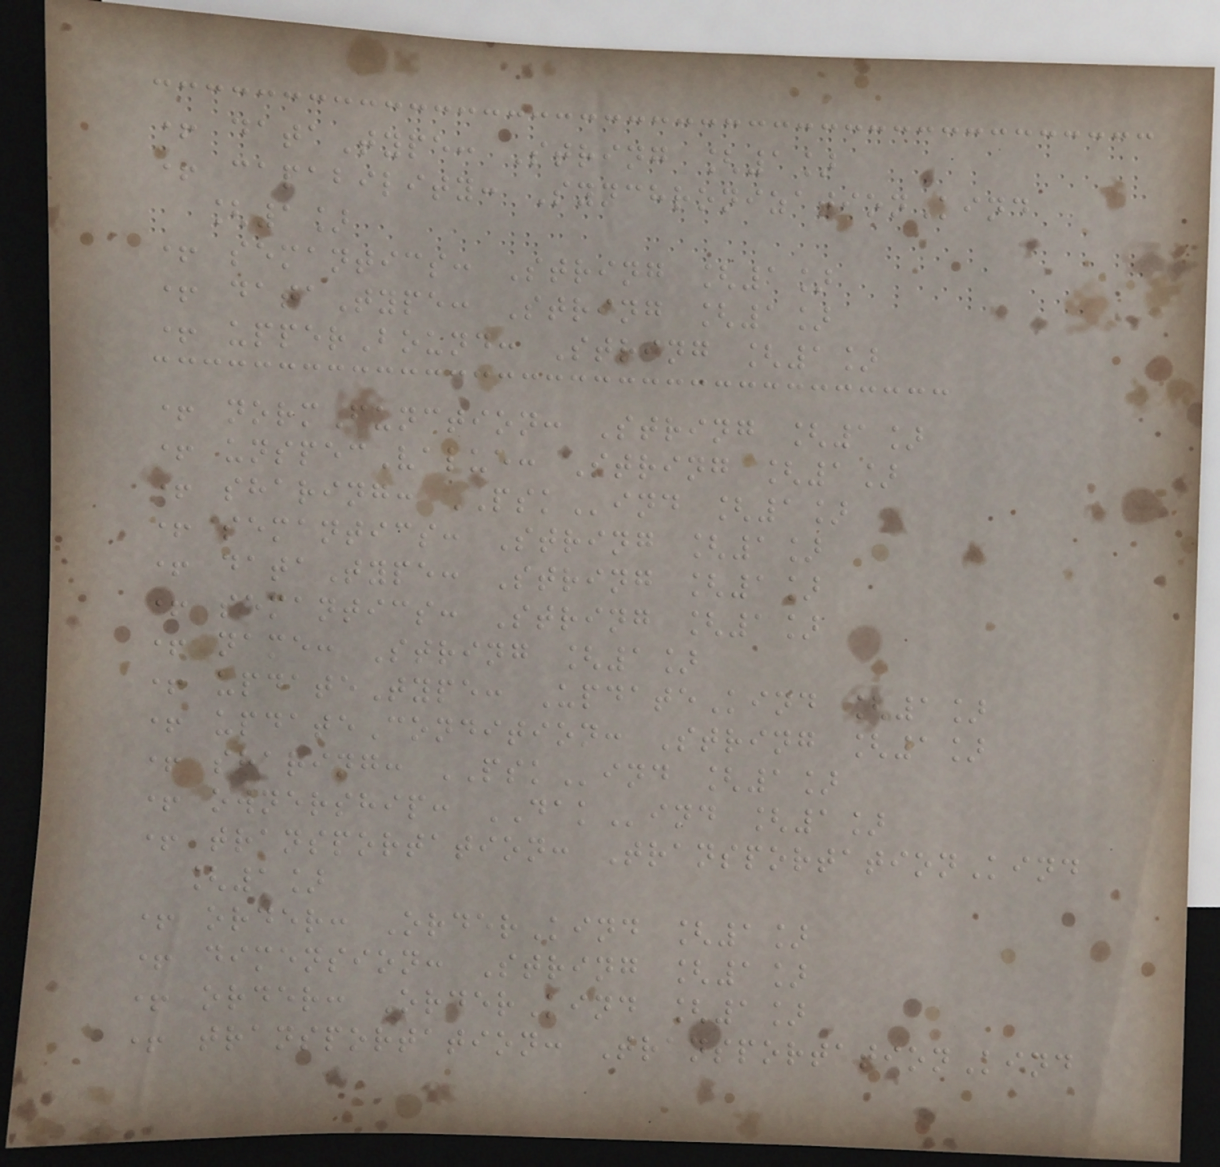+ dataType: String [1]
+ capability: SynchronizationKind
[1]
+ semantics: String [1]
+ dataType: String [1]
+ upperBound: String [1]
+ normFunction: String [1]
+ unspecValue: String [1]
+ sharing: PSKind [1]
+ semantics: String [1]
+ dataType: String [1]
+ semantics: String [1]
+ name: String [1]
+ updateType: UpdateKind [1]
+ updateCondition: String [1]
+ sharing: PSKind [1]
+ ownership: DAKind [1]
+ transportation: TransportationKind
[1]
+ order: OrderKind [1]
+ dimension: String [1]
+ order: OrderKind [1]
+ transportation: TransportationKind
